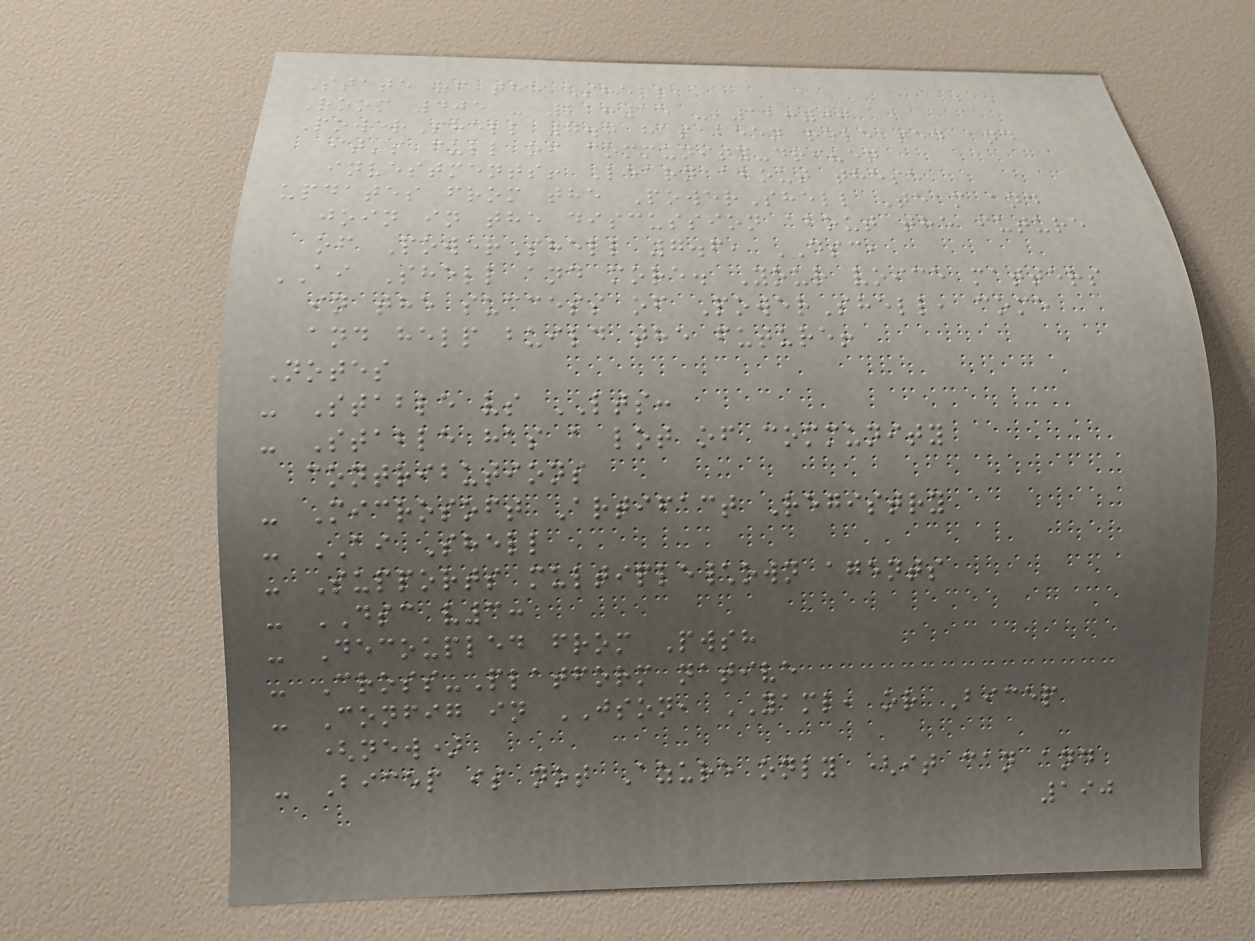State of the Shell
Room 405 - 11:15 - 12:00
PowerShell 7.5 has been released and
it's full of community-driven
investments! Learn about these
updates from the PowerShell Team and
join in the discussion about the future
of PowerShell 7.6, DSC,
AI Shell and more. Your voice matters
in the success of PowerShell, come
and help build the future!
Notes
- Stable vs LTS:
- Stable has a lot of community
contributions
- Microsoft Artifact Registry
- AI Shell
- Supports multiple\own agents
- DSC v3:
- Decoupled from Pwsh
- Cross-Platform native
- Config in JSON, YAML, or Bicep
(new)
- Bicep is not Azure only (it can and
190
